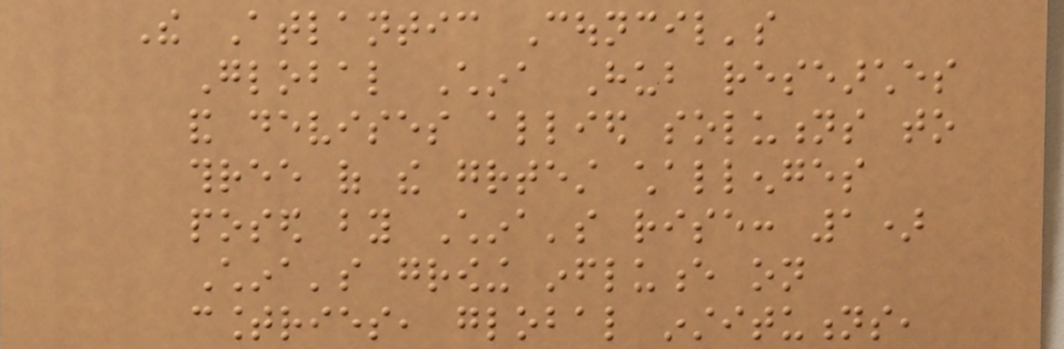The Atlantic Council's
Global China Hub researches
and devises allied solutions to
three of the greatest challenges
posed by China's rise: 1)
China's growing influence on
countries, global institutions,
